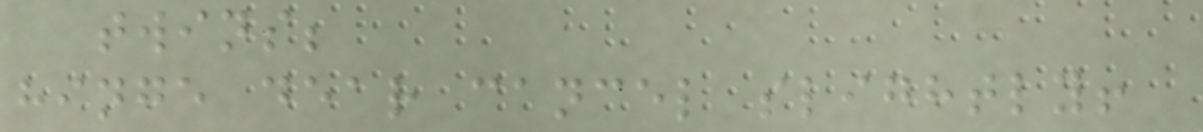twins;
hinge dear cancel slightly!
